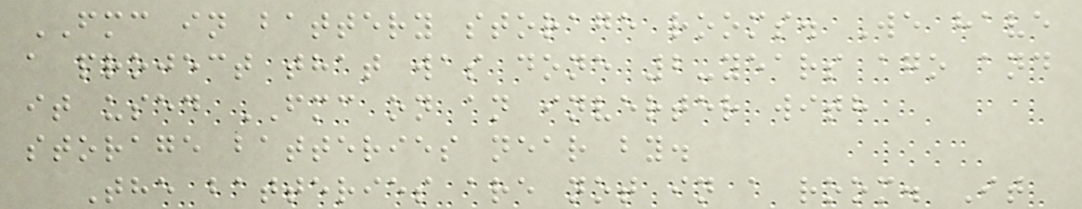FMC in battery storage rooms. We have
a project that was done 2-years ago and
it used FMC on an inverter with
storage batteries near by.
The batteries are not in a room. It
